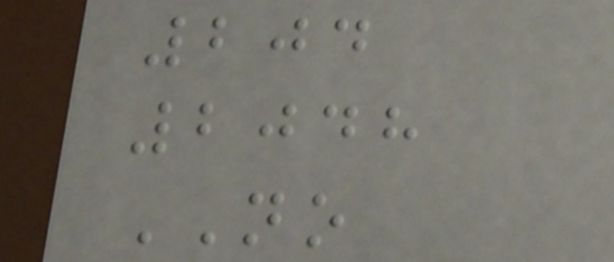204
2048
NO
